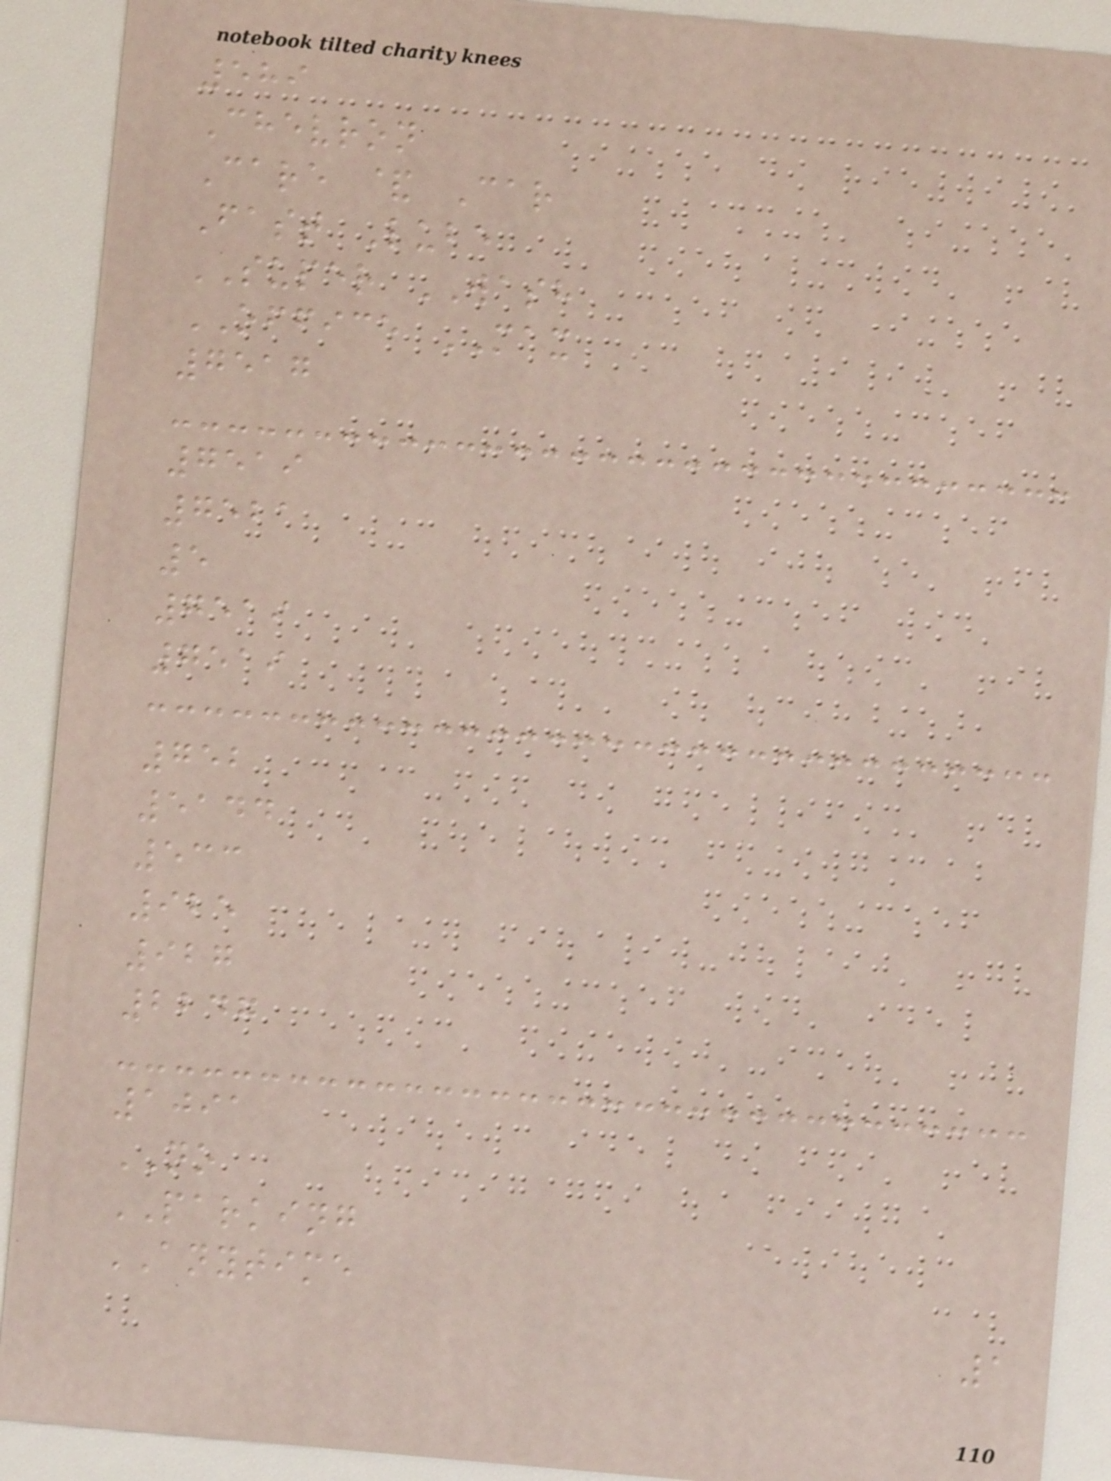589
Chevron
Care & Car
Fast Lube
SUPER WASH
OFFICE MAX
7517
7519
7521
5
7519
7519
752
5144
533
925
927
2247
1091
NO
PARKING
ANYTIME
1
